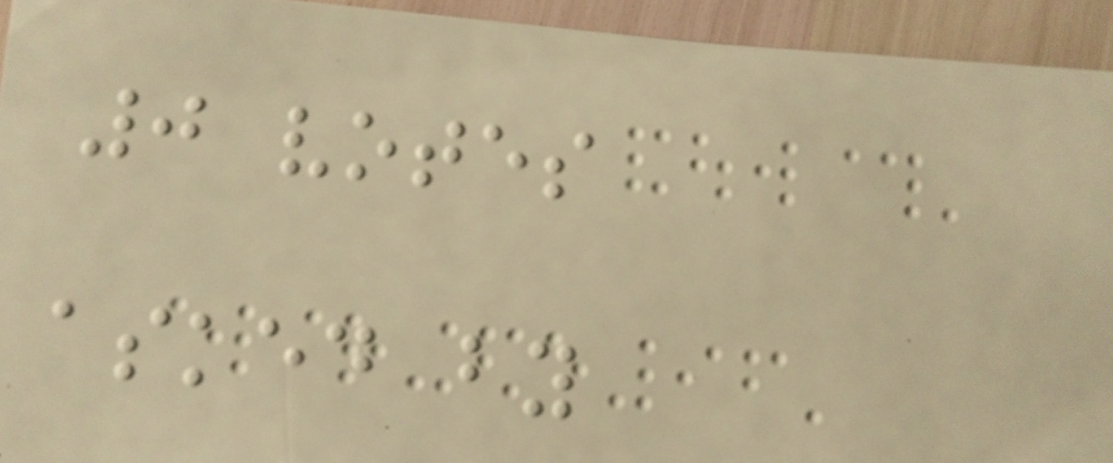0 votes
asked by
